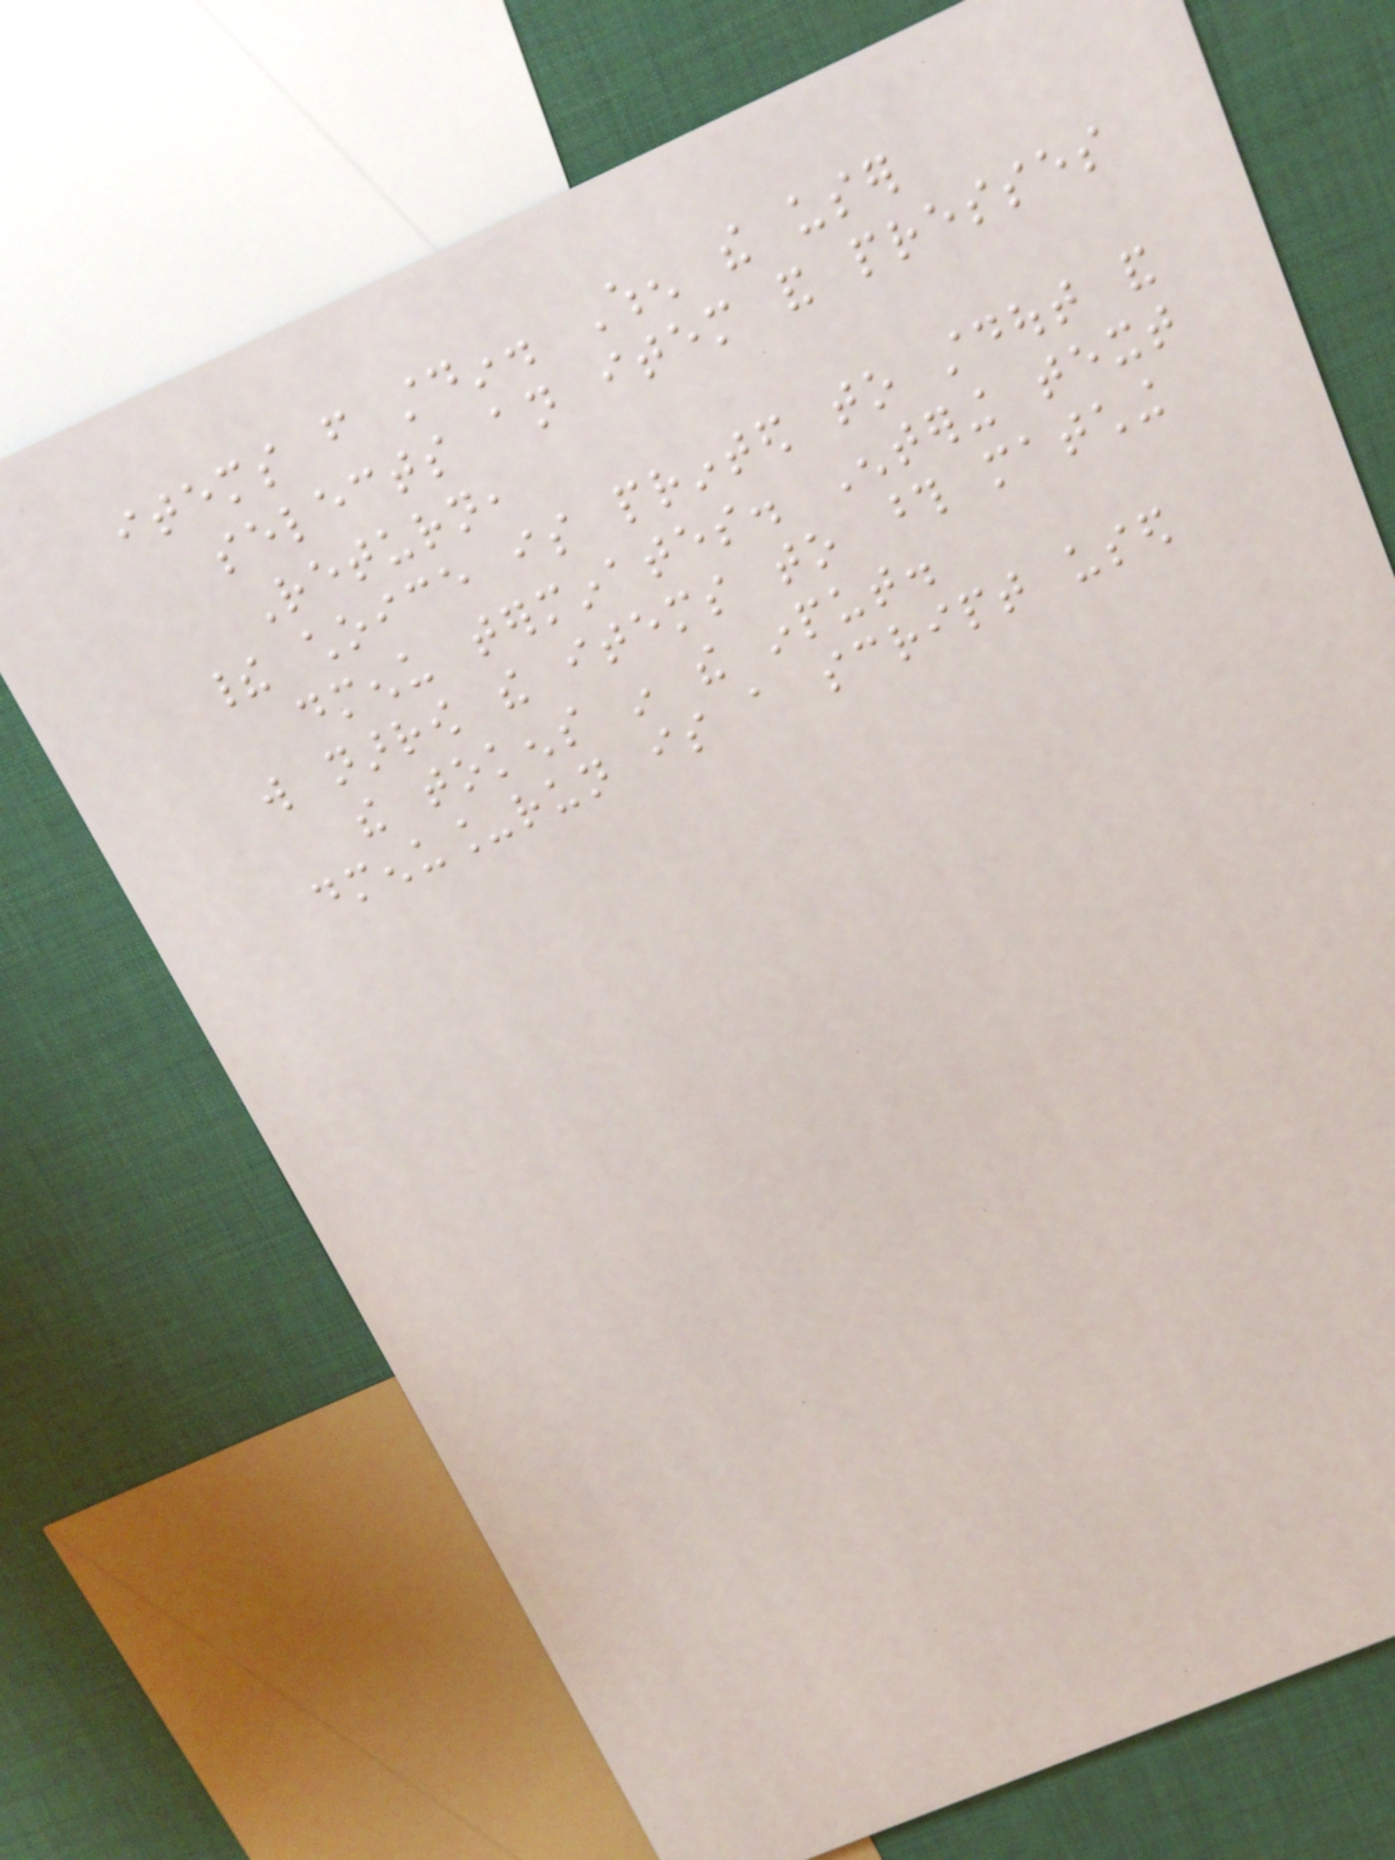items from stdin. When the user
selects an item and presses
Return,
their choice is printed to stdout and
dmenu terminates. Entering text
will narrow the items to those matching
the tokens in the input.
dmenu_run is a script used
